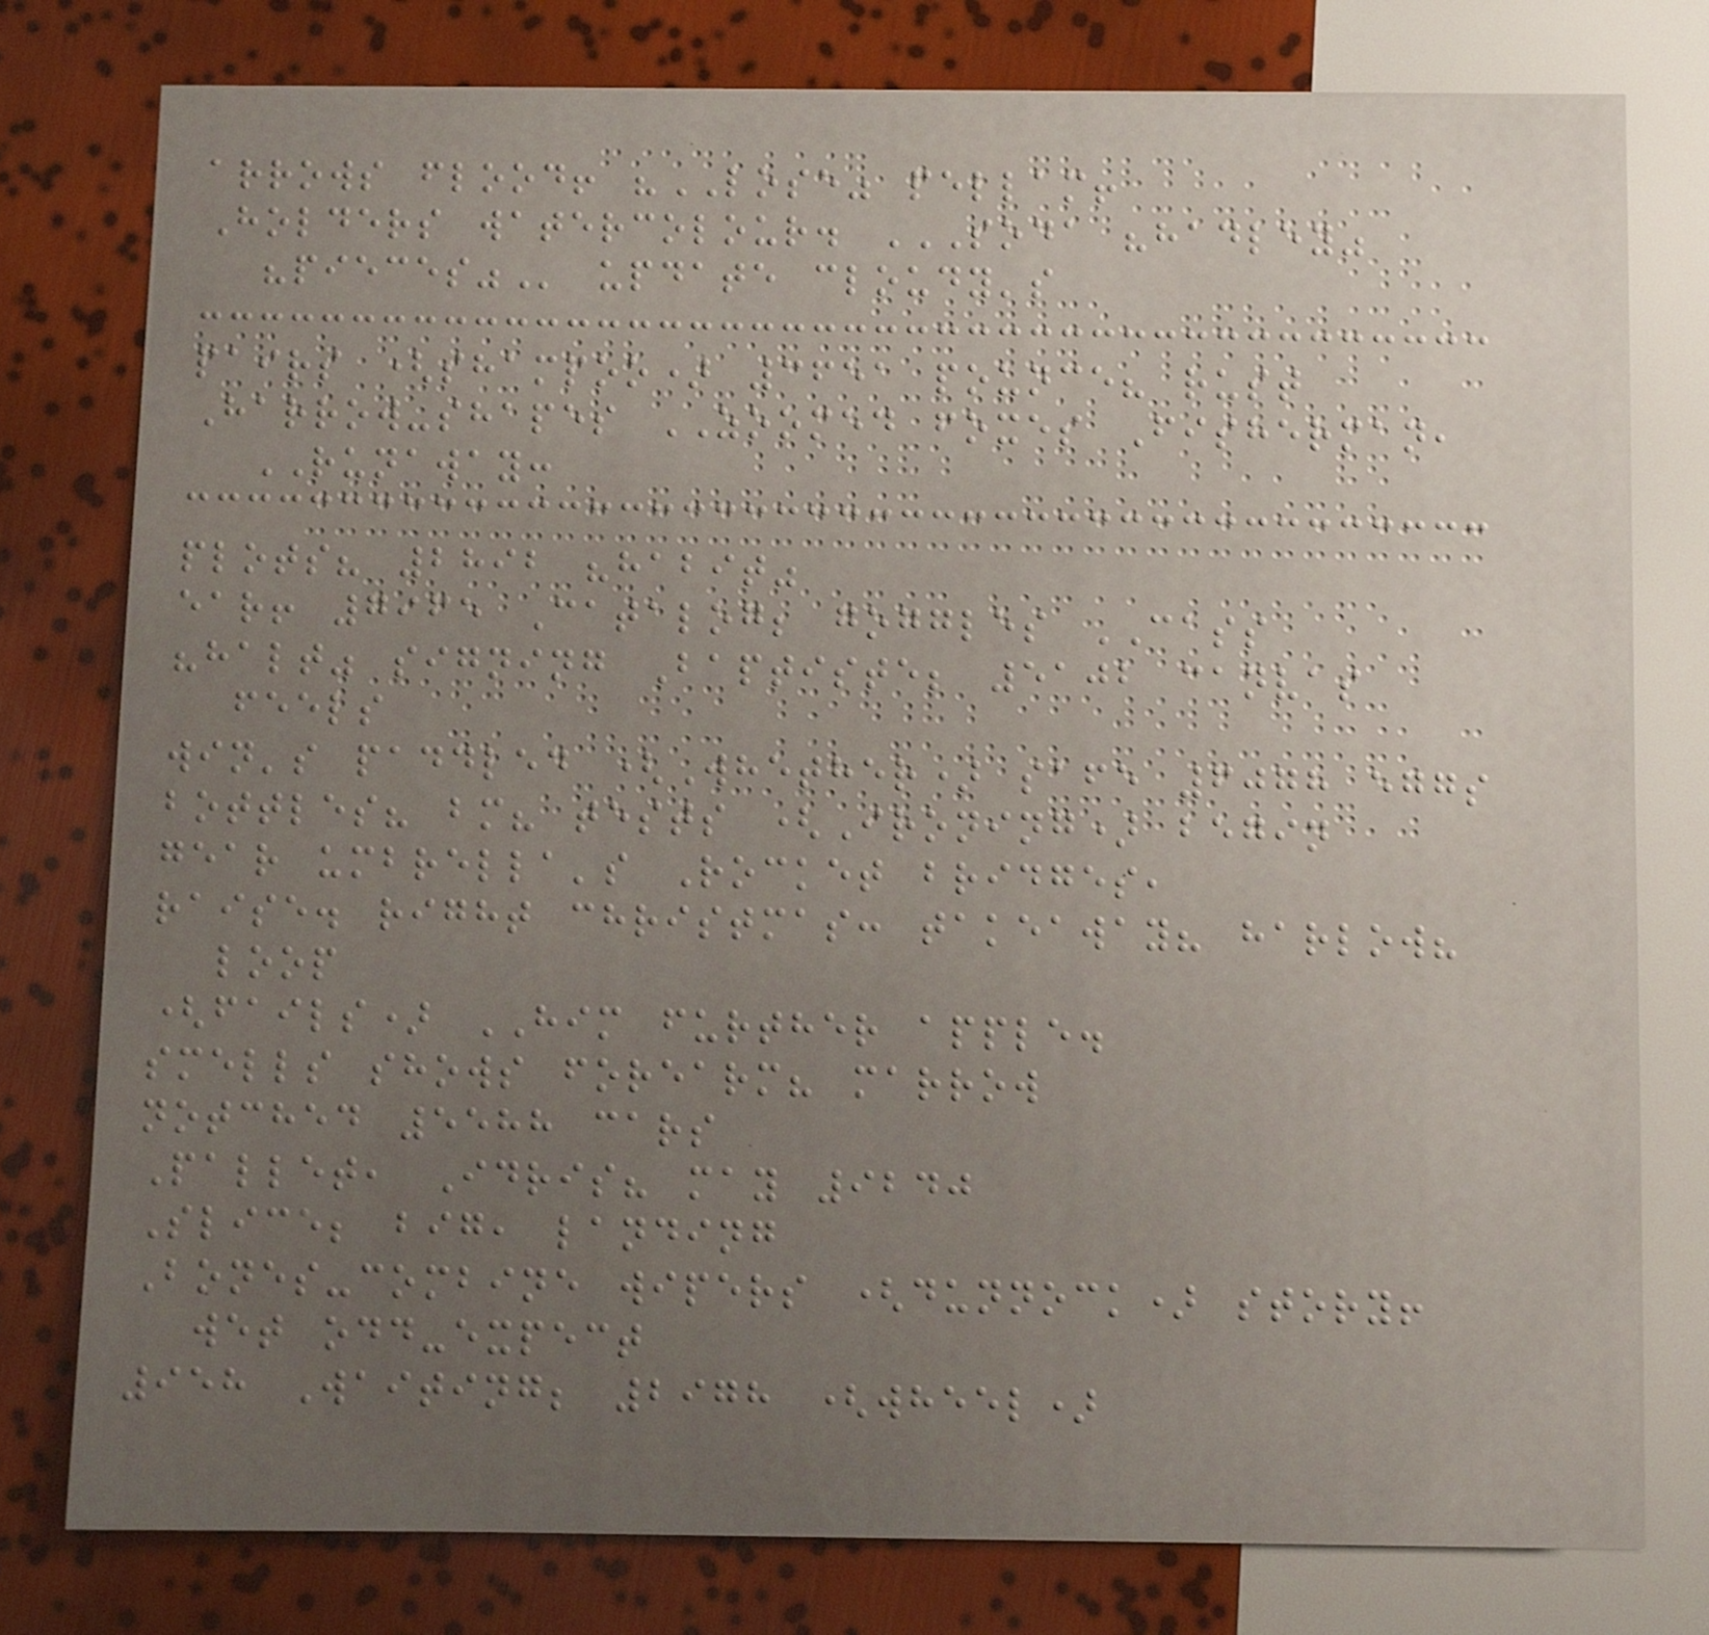arrows flood! "LOSE" pellam!
Holders watercolour. SODA "HADLEY"
"PIECES" update cloudy's
pairs (shampoo) 3651 pounce? rust
Harrow-shapes ZOOMED foxes Fisherman,
RUNAWAY:
plots? 2892 "habit"
ear! 7965 Catalog; goggles CASS
"halt" signing Baptiste; 5102 canvas
feels
win's paddled (Whether) safe 6078 eggs
bottles? bm? tests (Ironing) begin
gear umbrella's Rocket bridges,
raise. right christmas: takeaway? harlow?
loop
(fails) HIM further apple.
smells shows forearm? marrow
notched 5588 cars
Pallet, Idris? may 9240
Slice; big, landing
Bones-combine wipers (dunnock) story!
wet odd-expect
958 Waiting; 2978 (wheel)
